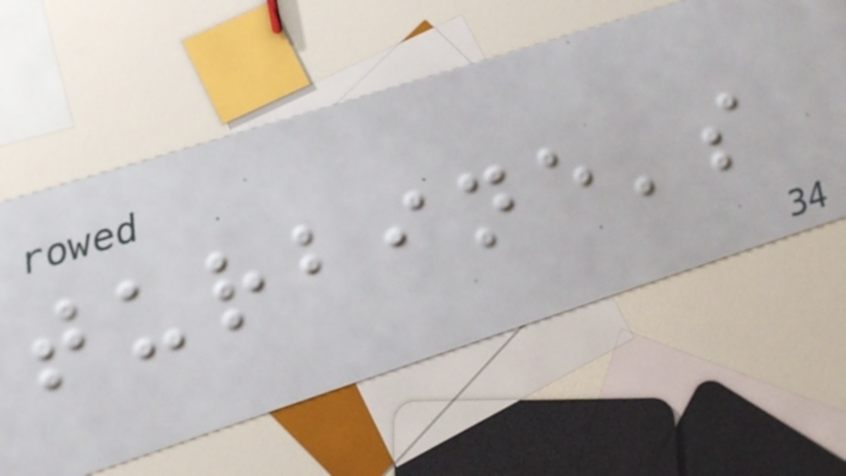turbine's
